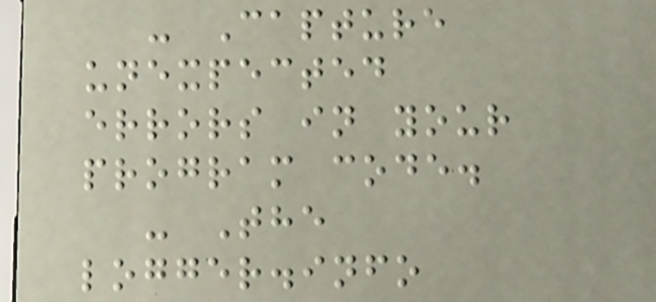- Capture
unexpected
errors in your
program code.
- The
logger.info
